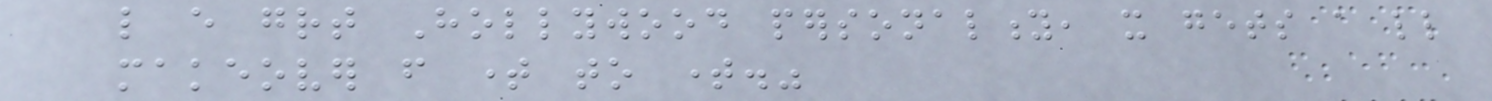like every great Hollywood personality, it gets a little
makeover from time to time."
